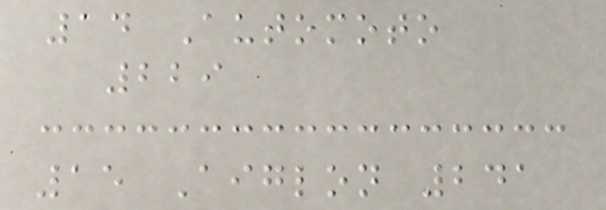14 Automoto
229
15 Aiglon 241
